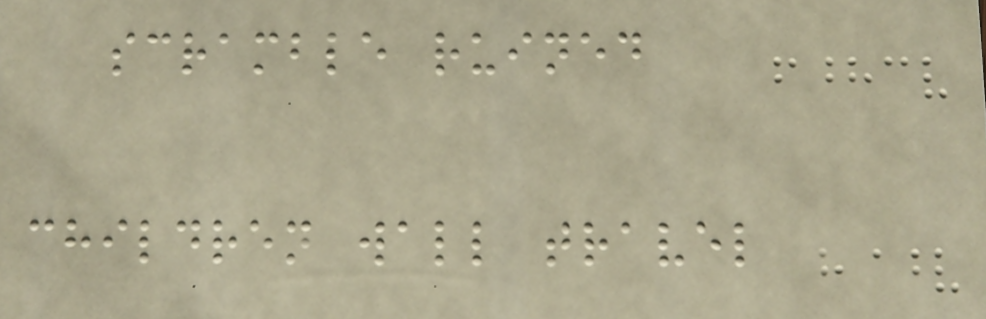scramble ruined
children wall travel
